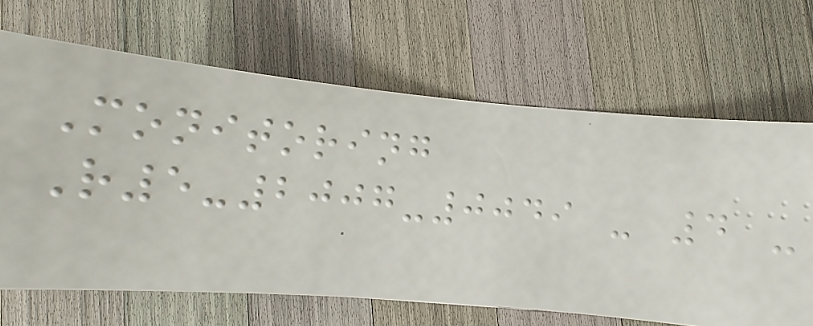Monitoring
R5-2007-0049 - 4 -
